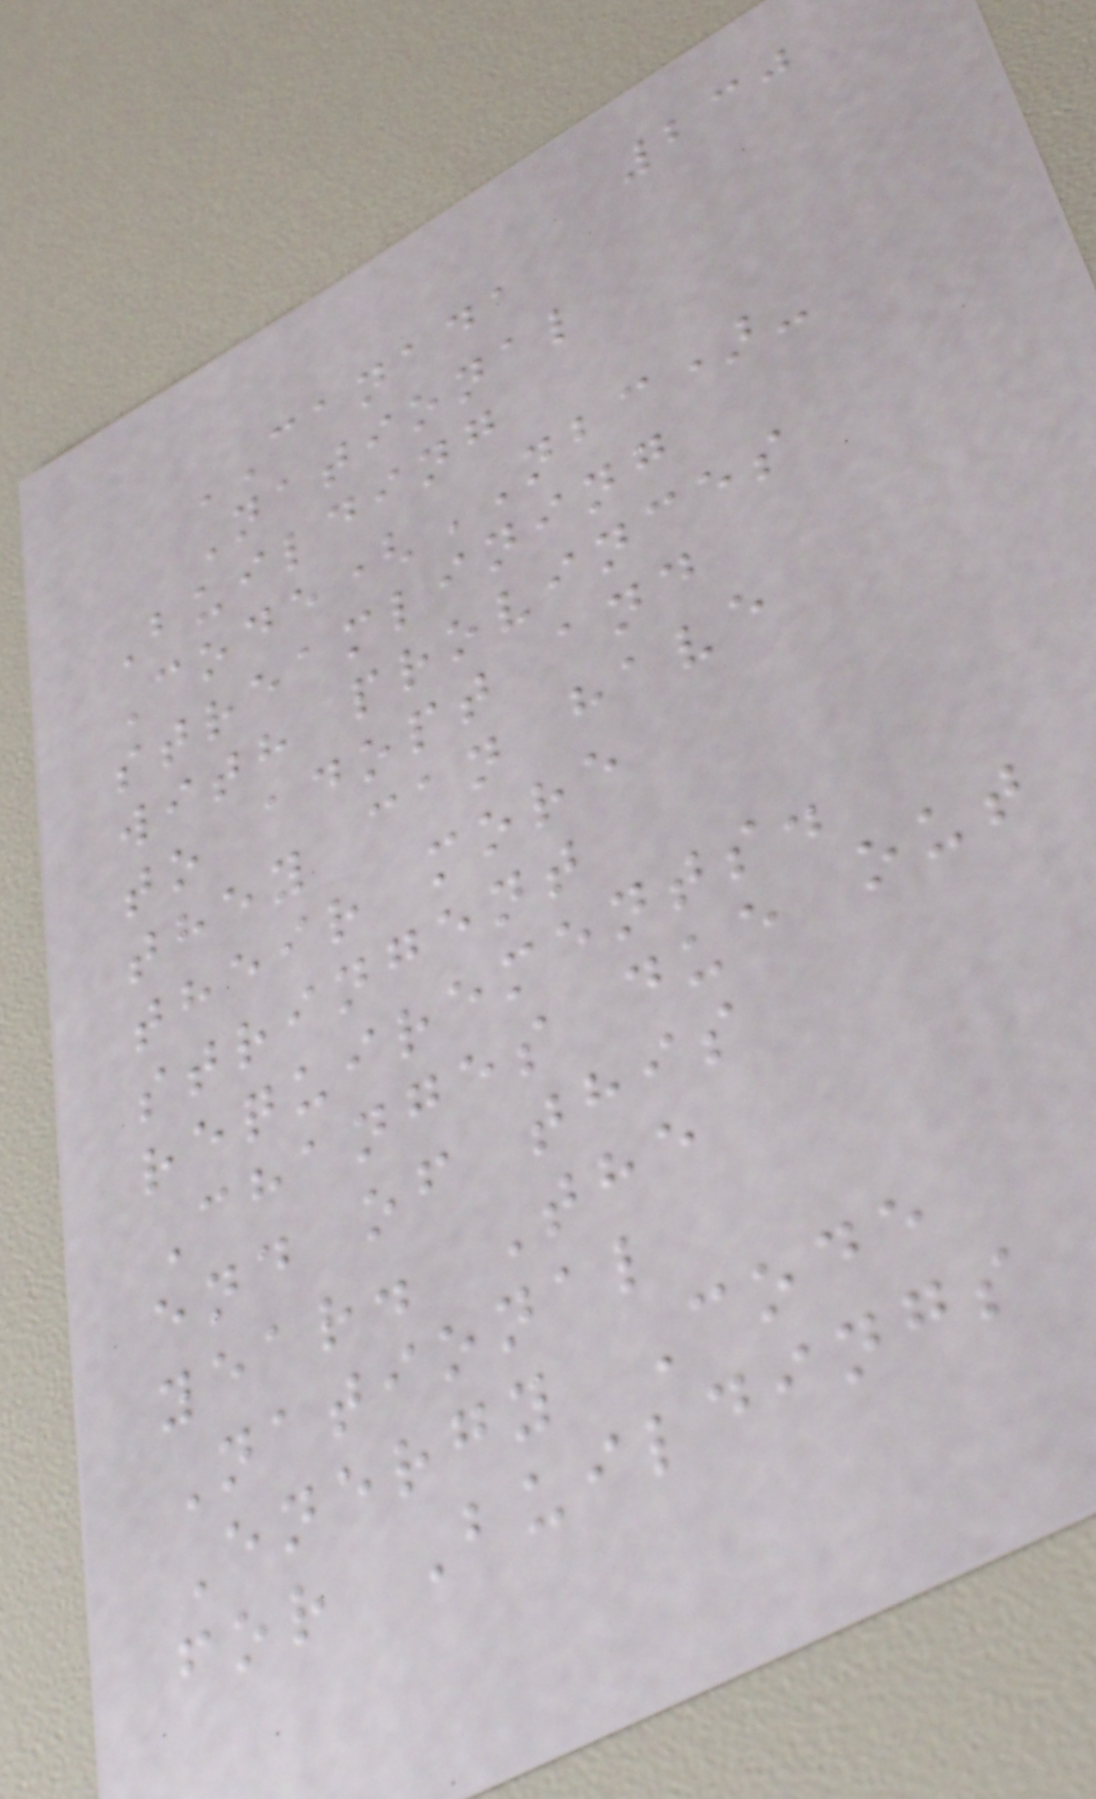230
CANADA
National
Building
Code(NBC)-
streamlining
with provinces
to adopt and
they can have
their more
stringent
requirements.
Changes due out
end of this
year. The
National
Energy Code
for Buildings
